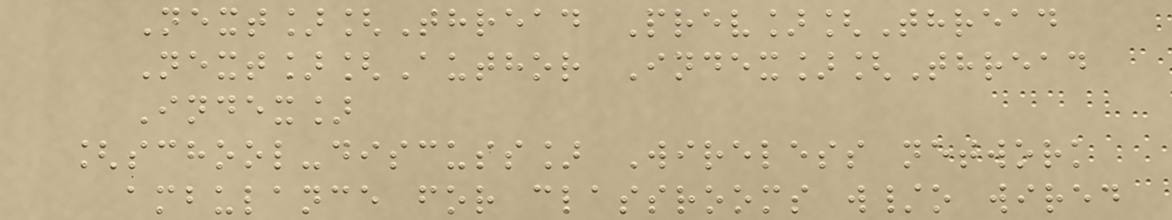Next][Thread Prev][Thread
Next][Author Index][Thread
Index]
[school-discuss] Wireless network
ambulance for classrooms w/o wired
